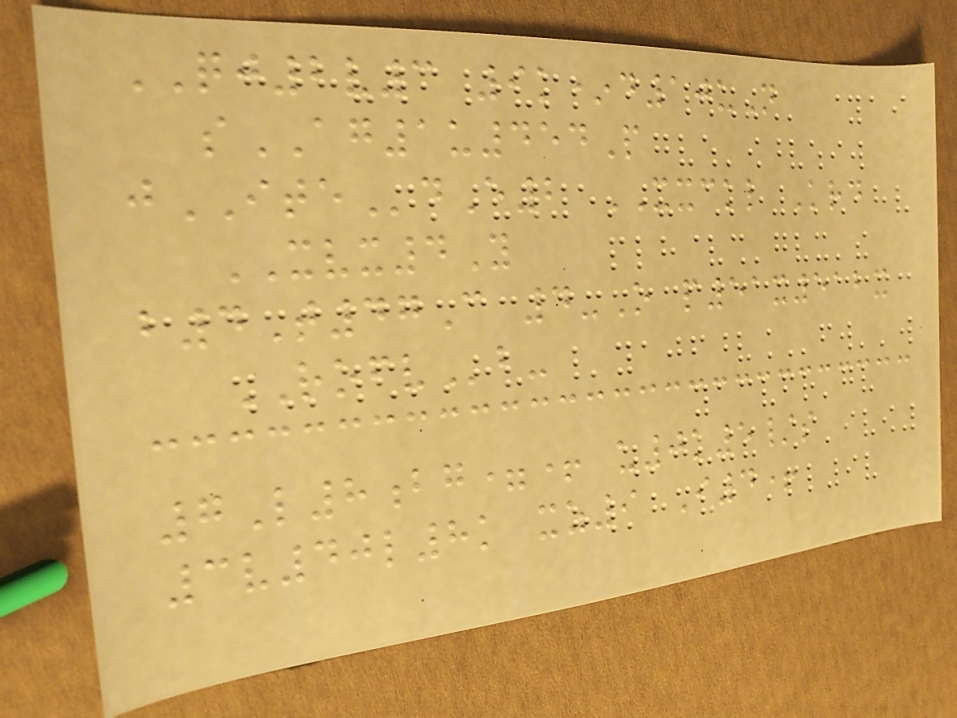QJ2v3 9k*d10uN
sAG1u454P
jITEdE2 XXCKL Krd
XVX4Y
b4T47C 4-O p51x512x
ROFVb-
7L8bg=+ u0k5/s
3v40l8k xz9 I4+
